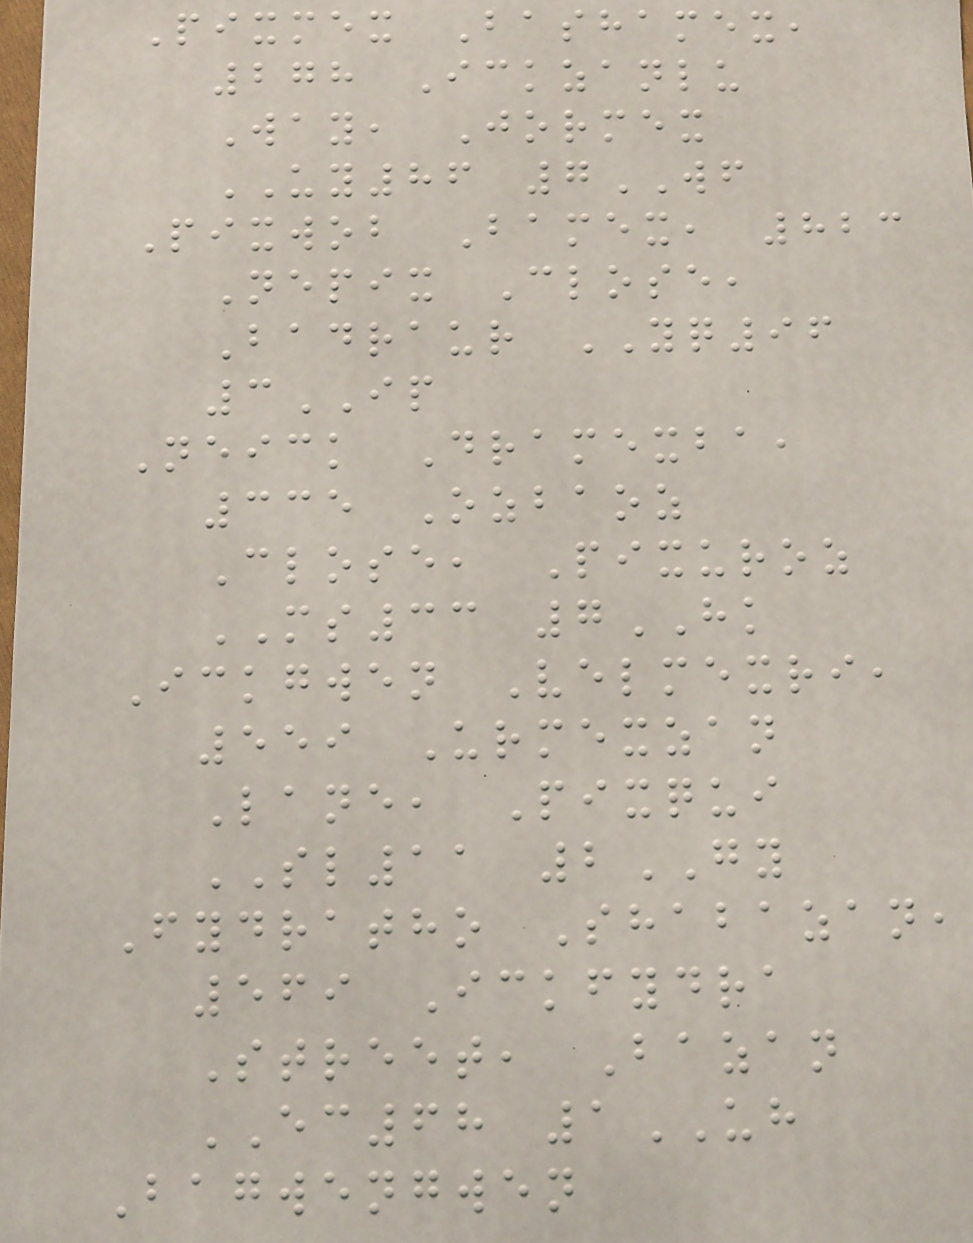Pixmex Bashamex,
278 Ickzanlu
Way, Jormex
UY86 7WF
Pixwob Bamex, 823
Nepix Close,
Badraur YQ96
3IP
Neick Dramexba,
335 Ozbaoz
Close, Pixuroz
MS33 7HK
Ickgwen Velmexri,
559 Urmexzan
Lane, Pixqui
SL11 2GY
Fydratho Shabazan,
569 Ickfydra
Street, Bazan
EC68 1UH
Bagwengwen
